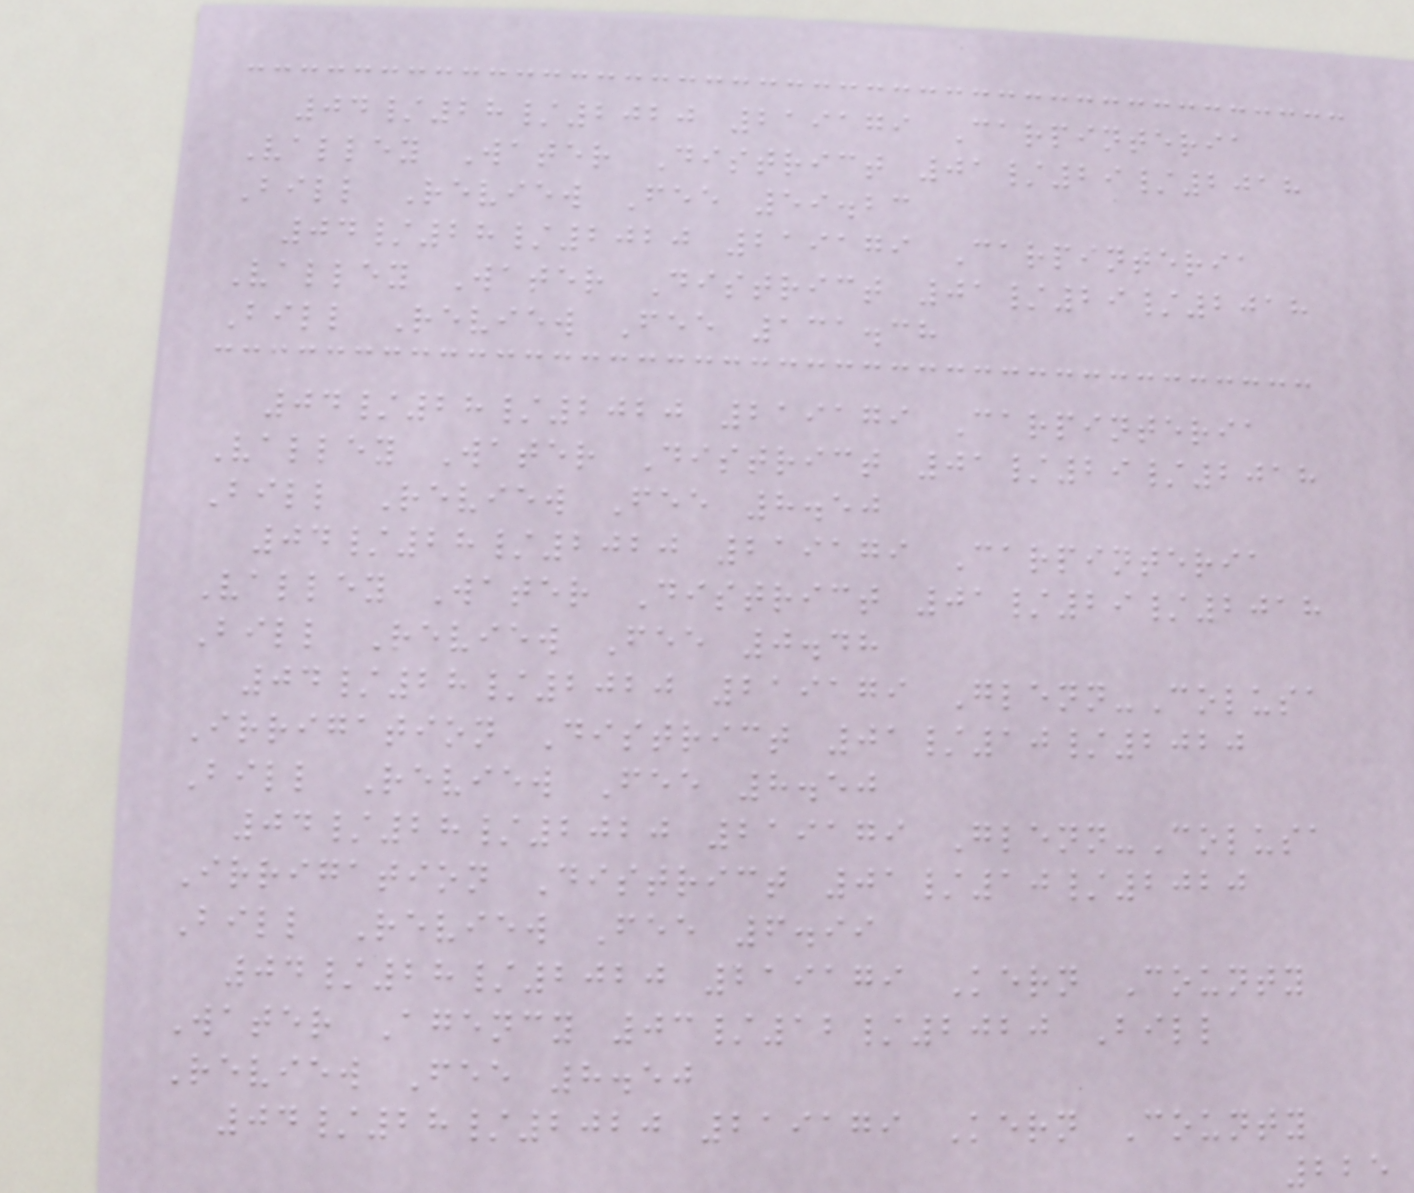04/28/2020 219179 Carpinteria
Valley Water District 01/29/2018
Bill Review Fee 59.23
04/28/2020 219179 Carpinteria
Valley Water District 01/29/2018
Bill Review Fee 131.38
04/28/2020 219179 Carpinteria
Valley Water District 01/29/2018
Bill Review Fee 8.50
04/28/2020 219179 Carpinteria
Valley Water District 01/29/2018
Bill Review Fee 0.48
04/28/2020 219179 Glenn-Colusa
Irrigation District 01/10/2020
Bill Review Fee 8.50
04/28/2020 219179 Glenn-Colusa
Irrigation District 01/10/2020
Bill Review Fee 6.99
04/28/2020 219179 Kern County
Water Agency 03/12/2020 Bill
Review Fee 8.50
04/28/2020 219179 Kern County
225
